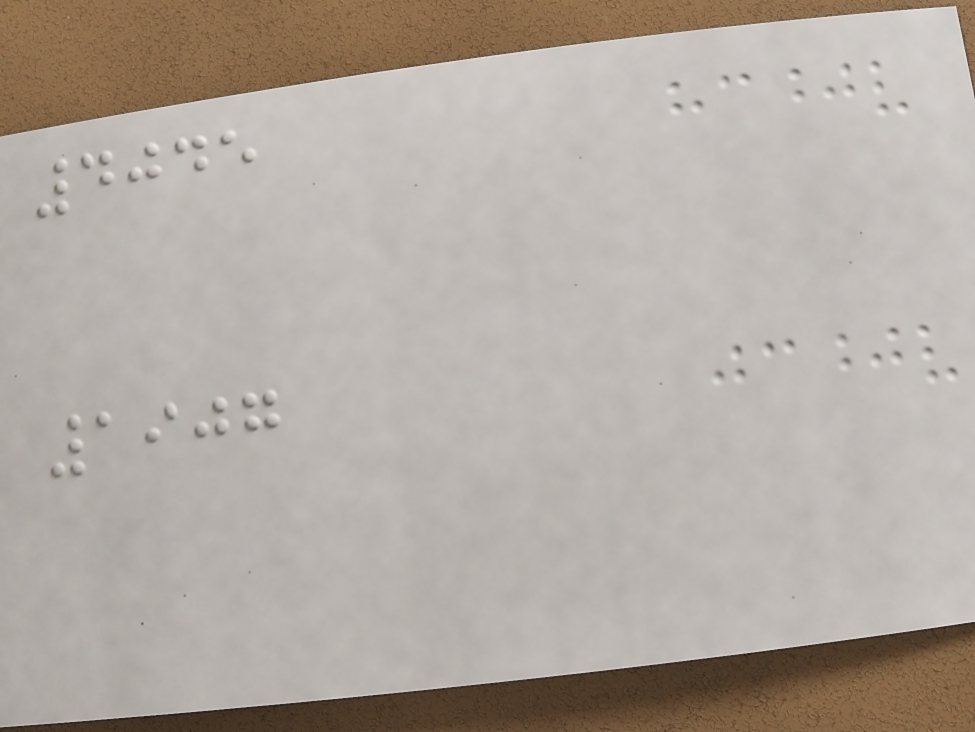4045
1907
